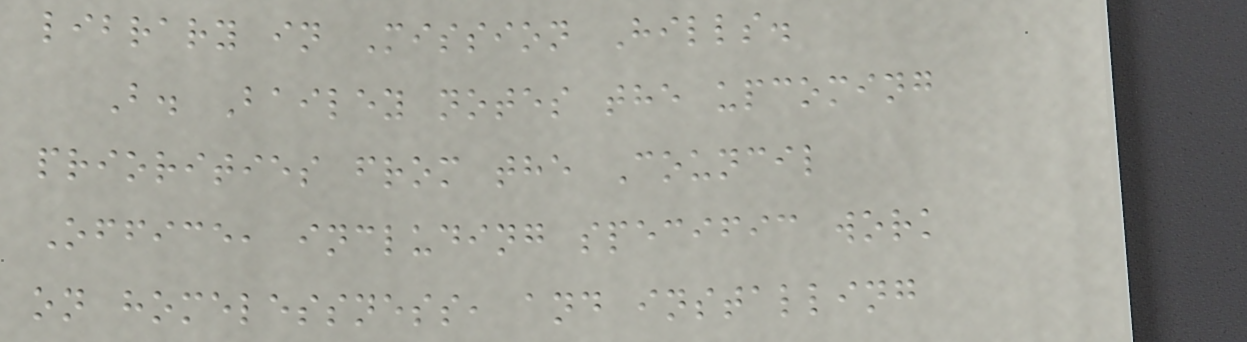library in Mission Hills.
B. Bailey notes the upcoming
priorities from the Council
Office, including specific work
on homelessness, and installing
